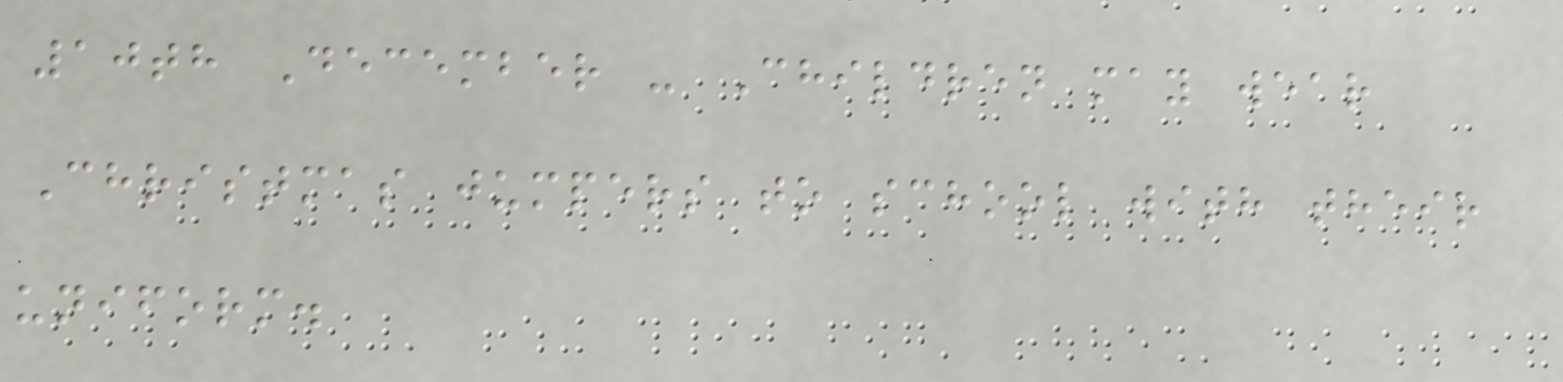10th December - Children may wear
Christmas jumpers to school with their
uniform.
